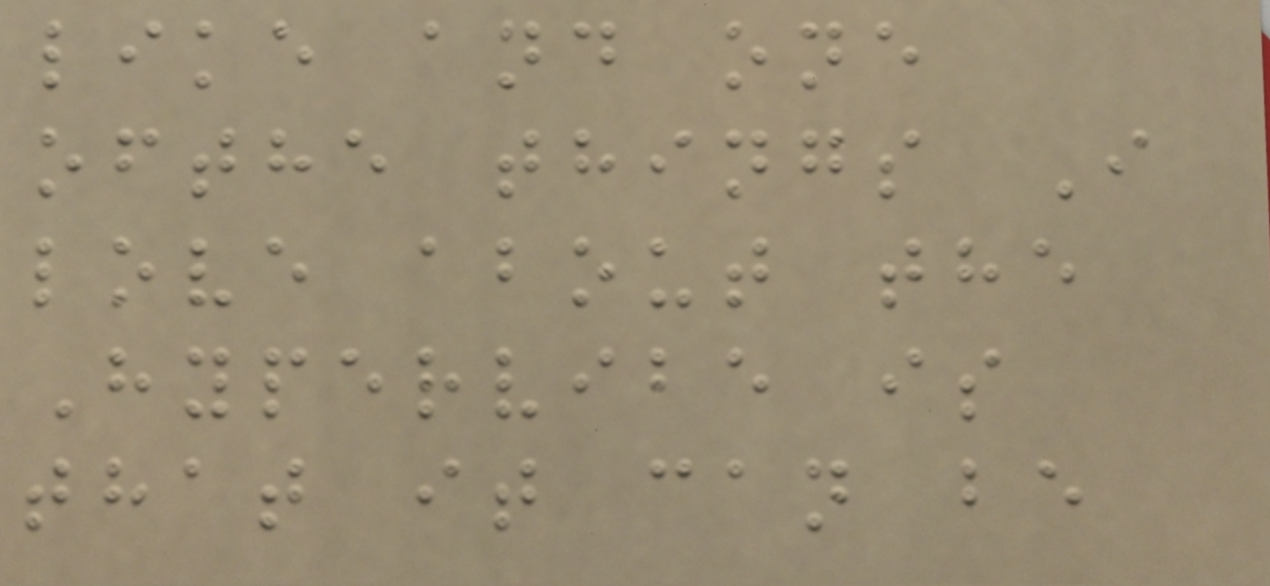like and one
ofthe things I
love about the
Hypervibe is
that it can be
